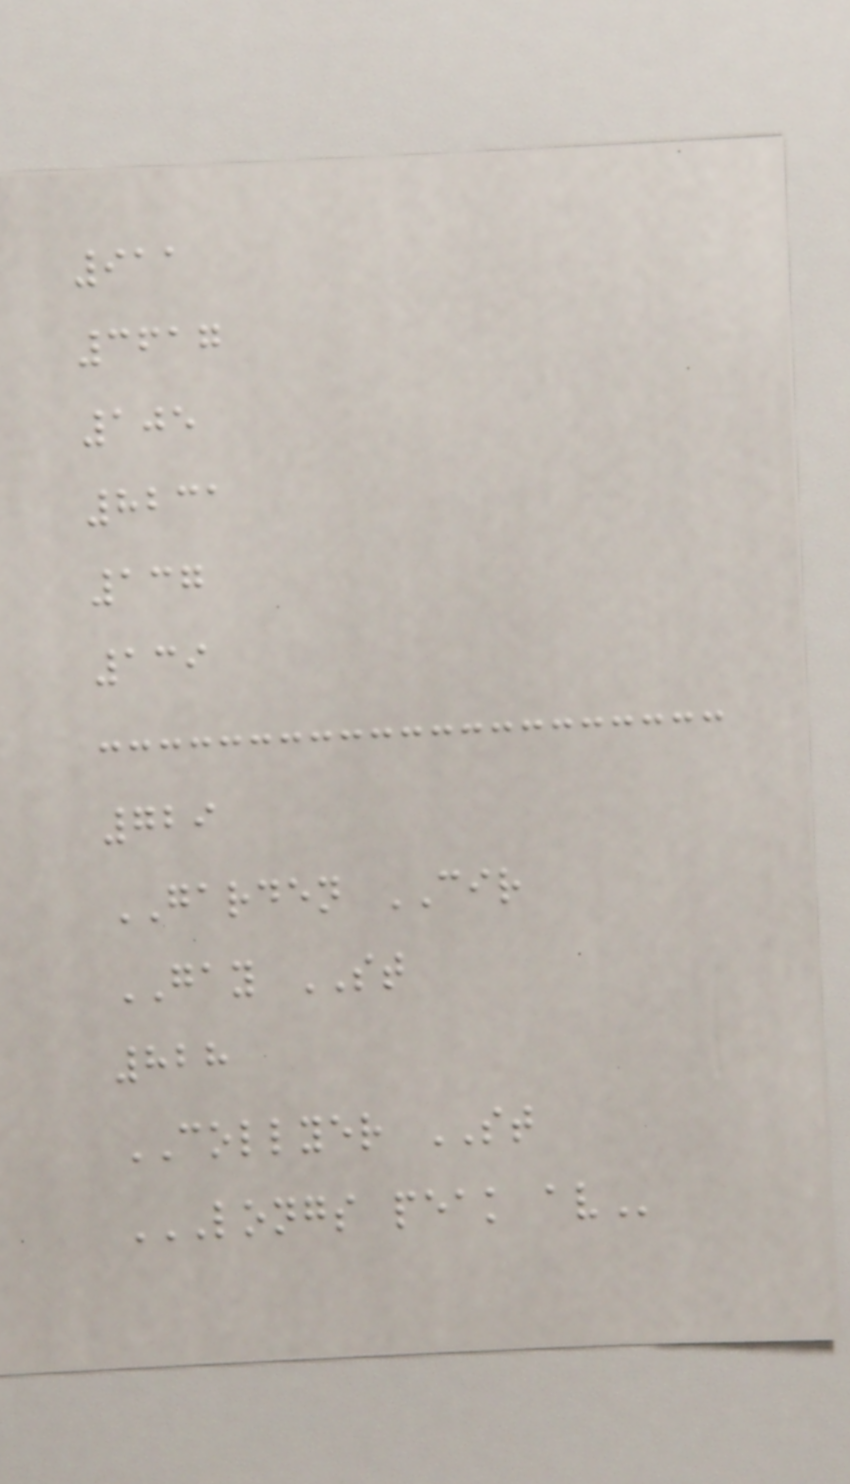911
3617
105
8231
137
139
729
GARDEN CIR
GAY ST
828
COLLYER ST
LONGS PEAK AV
